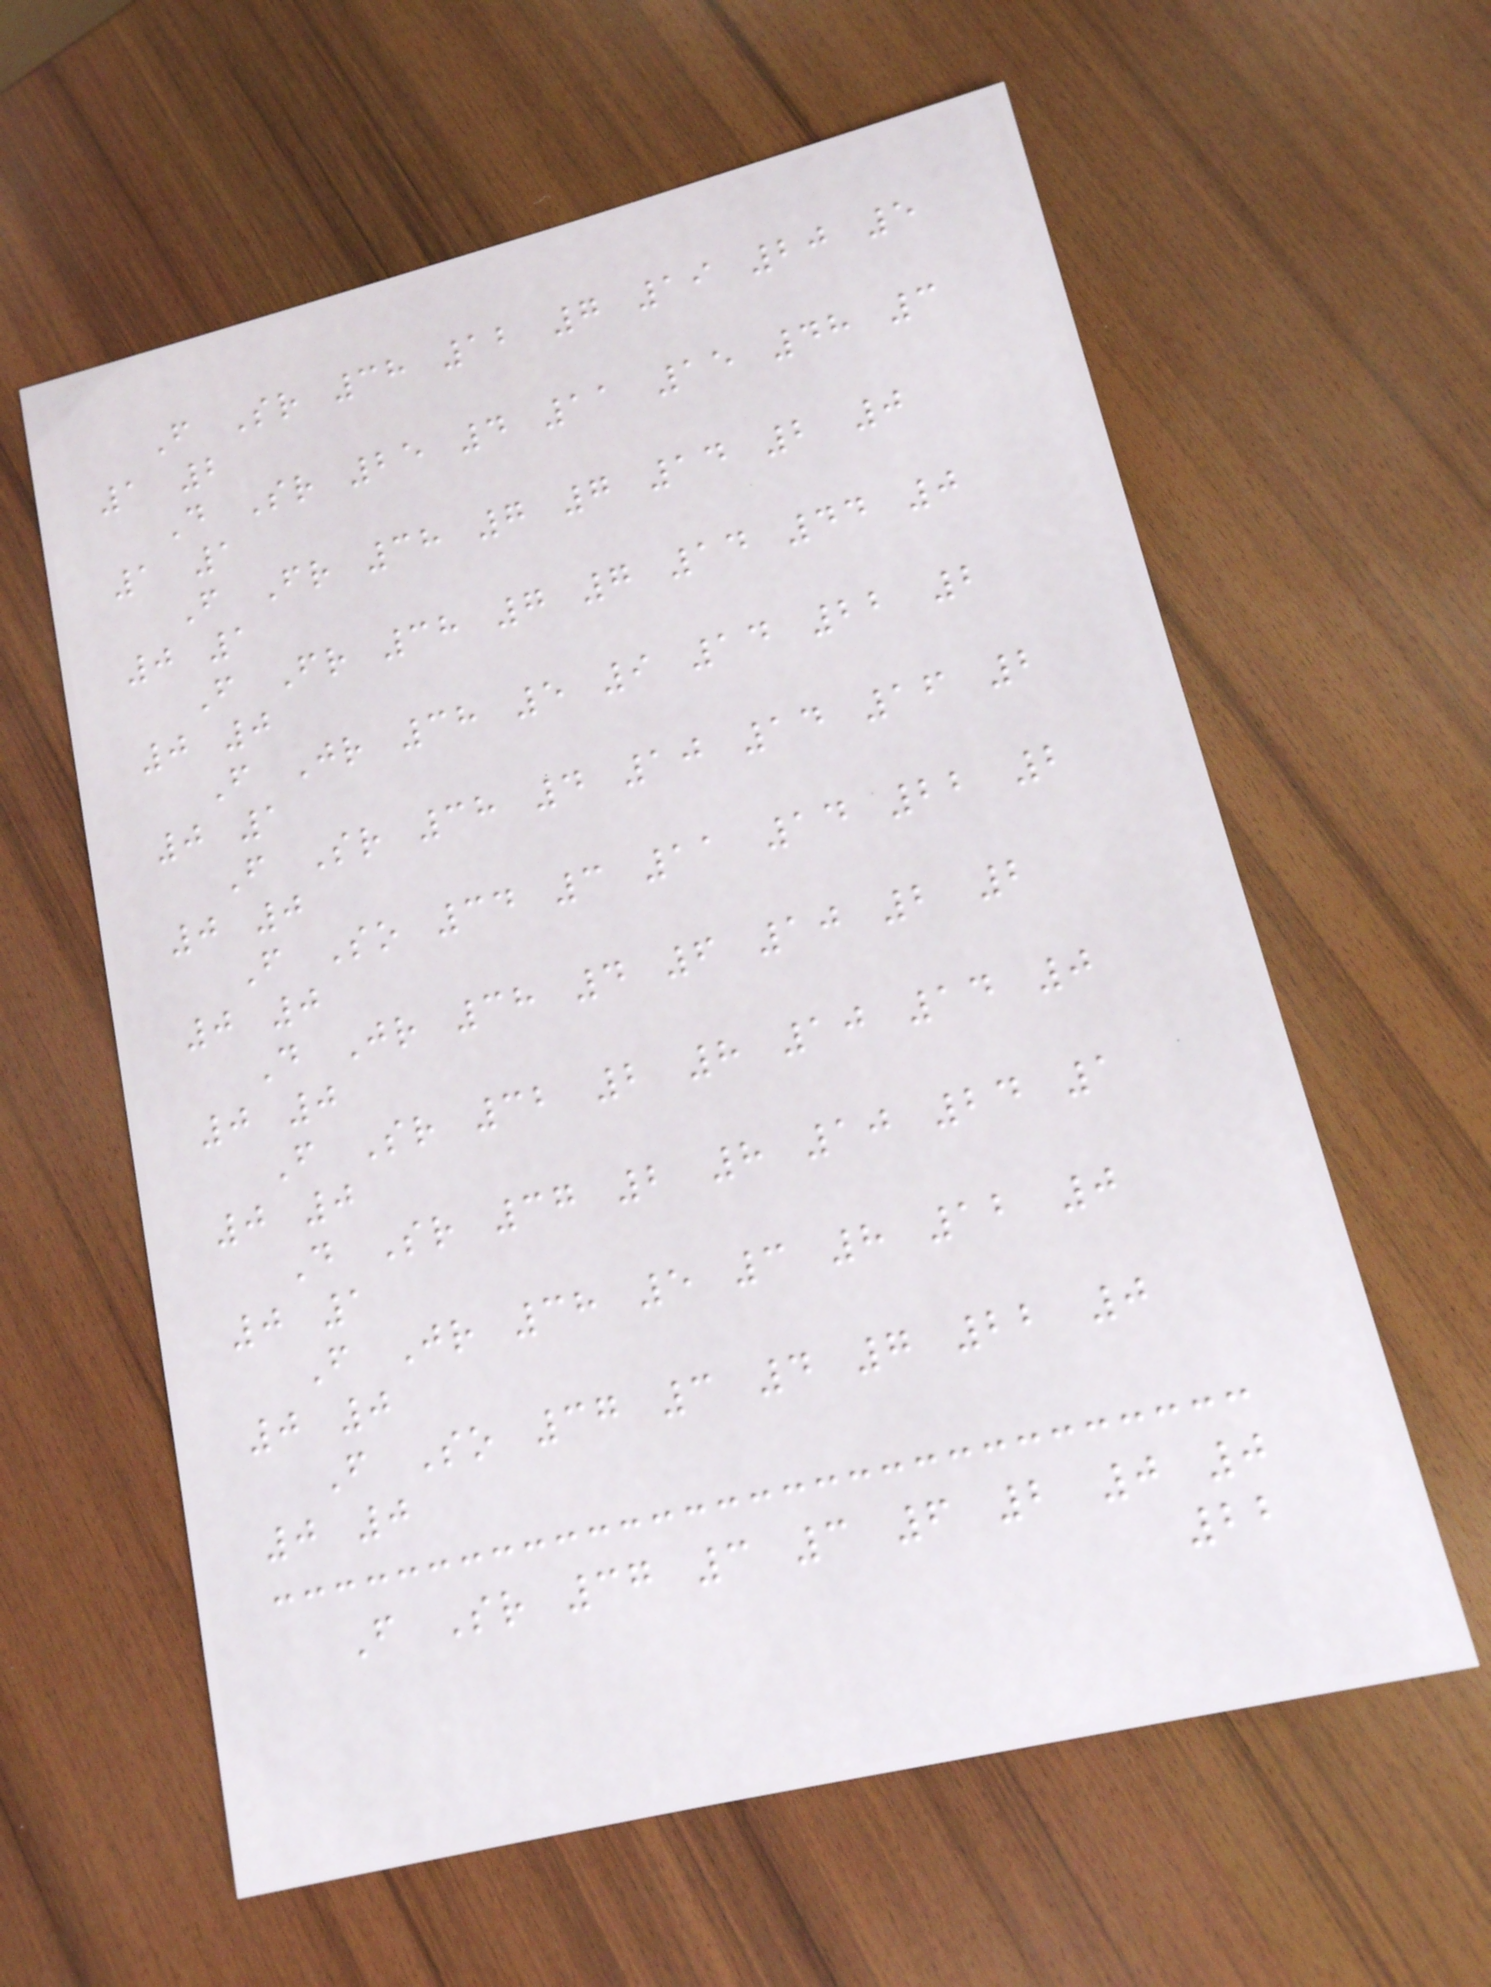F Sr 38 12 7 19 20 5
1 2
D Sr 25 4 11 15 48 3
1 1
F Fr 38 7 7 14 2 0
0 1
F Fr 38 7 7 14 44 0
0 0
F Jr 38 5 9 14 22 2
0 1
F Sr 38 4 10 14 16 2
0 0
F So 34 3 11 14 22 2
0 0
D Jr 38 4 6 10 2 2
0 0
F Sr 32 2 8 10 14 0
0 0
D Sr 37 2 8 10 24 1
0 1
F Jr 38 5 3 8 12 0
0 0
F So 37 3 4 7 22 0
0 0
F Sr 37 3 3 6 2 0 0
22
